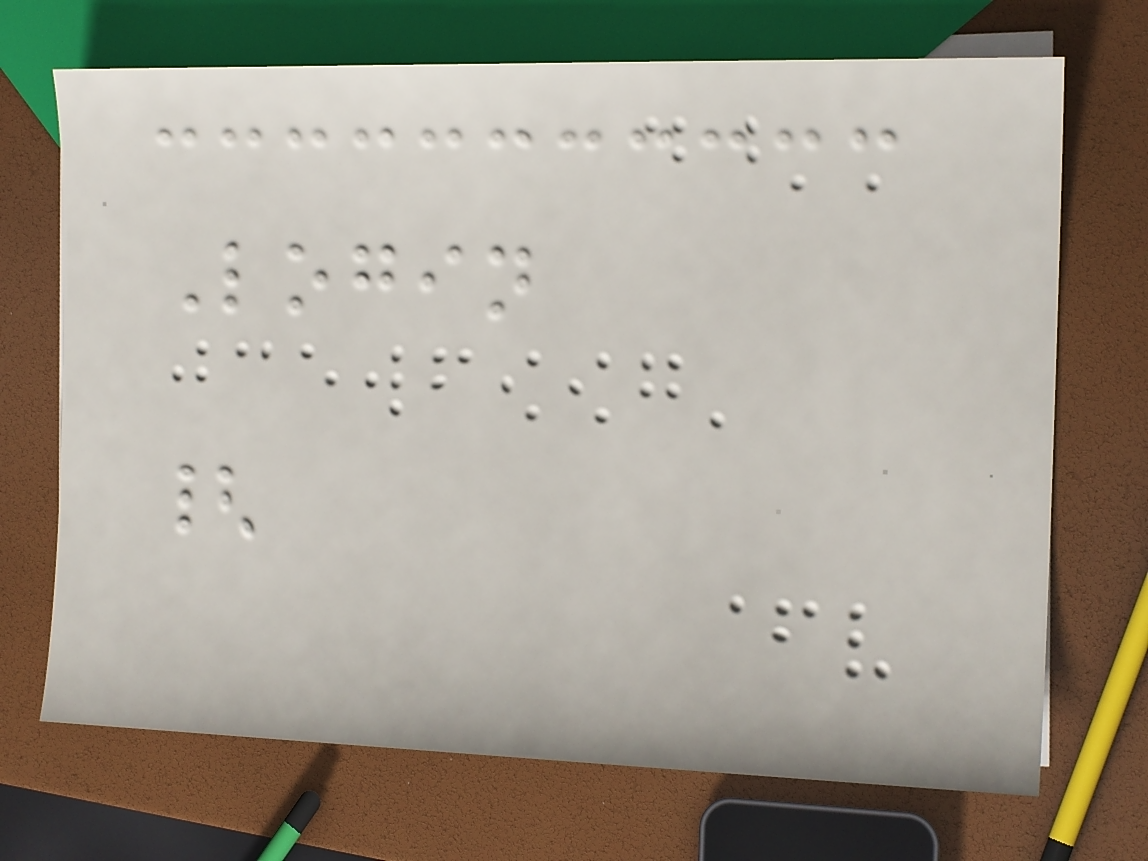Login
{
